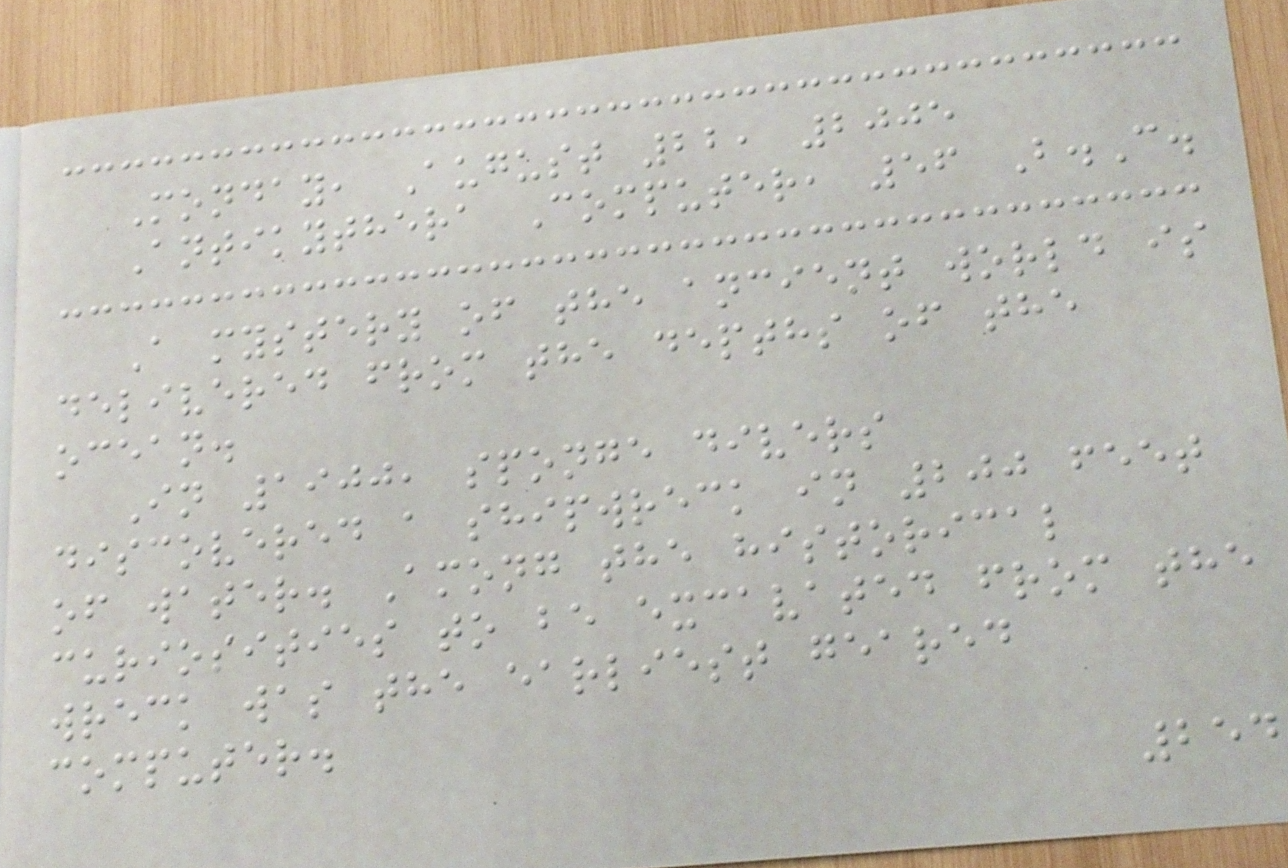Monday, August 22, 2005
Antikythera Computer, 56 B.C.
A mystery of the ancient world is
delivered from the depths of the
ocean.
In 1900, sponge divers
discovered a shipwreck in 200 feet
of water. Among the historical
curiosities to be excavated from the
wreck was the earliest geared
computer.
254
